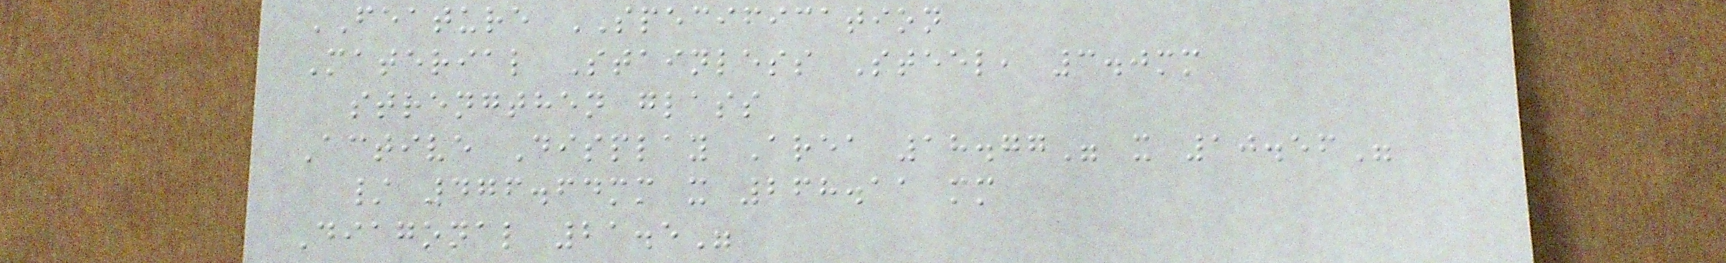FEATURE SPECIFICATION
Material Stainless Steel, 3.0mm
strengthen glass
Active Display Area 18.77" x 10.56"
/ 476.64mm x 268.11 mm
Diagonal 21.5"
